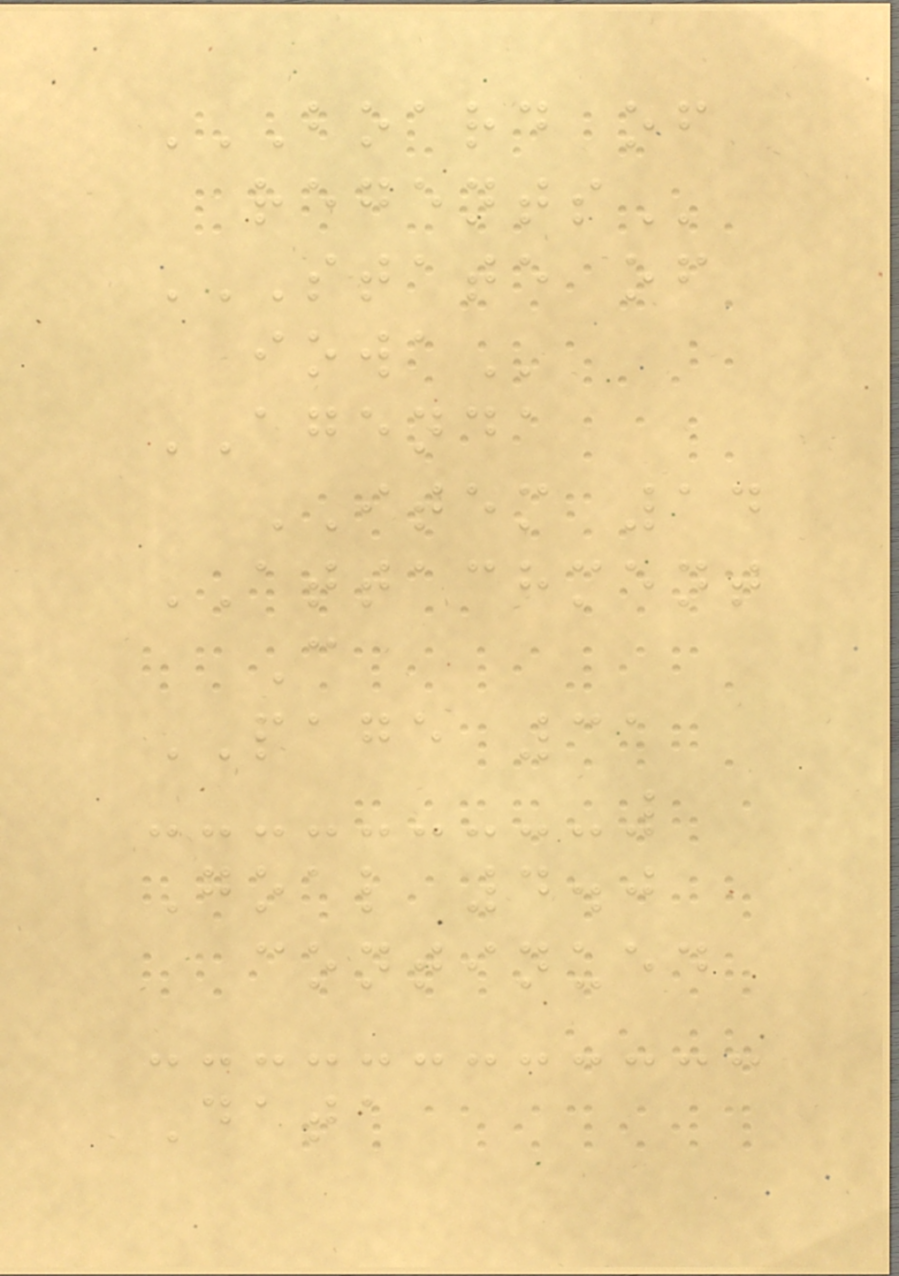BOARD OF
REGENTS
STATE OF
IOWA
AGENDA
ITEM 14
ATTACHMENT
C
PAGE 31
Goal 4.0
continued
Data
